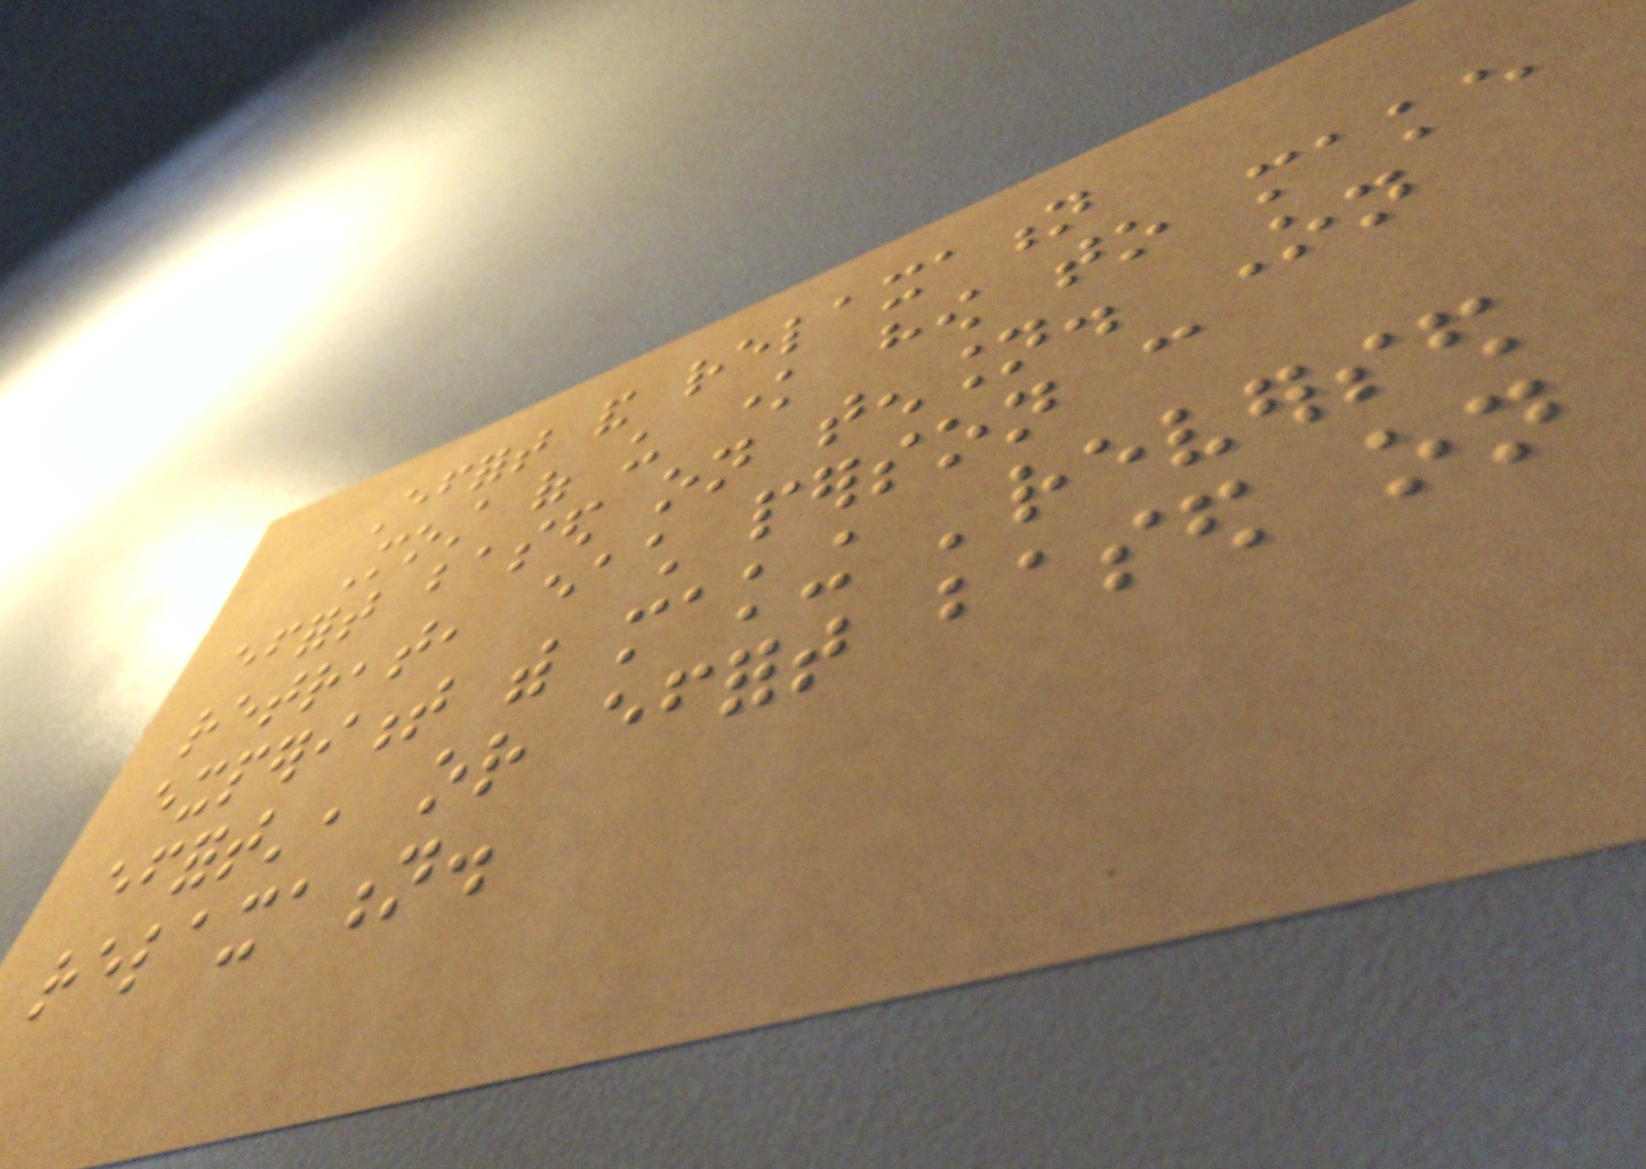Effort and relaxation
Most of us know how to make
effort based on tension. On
retreat, each person can
experiment with making 'reversed
effort', or effort based on
relaxation.
